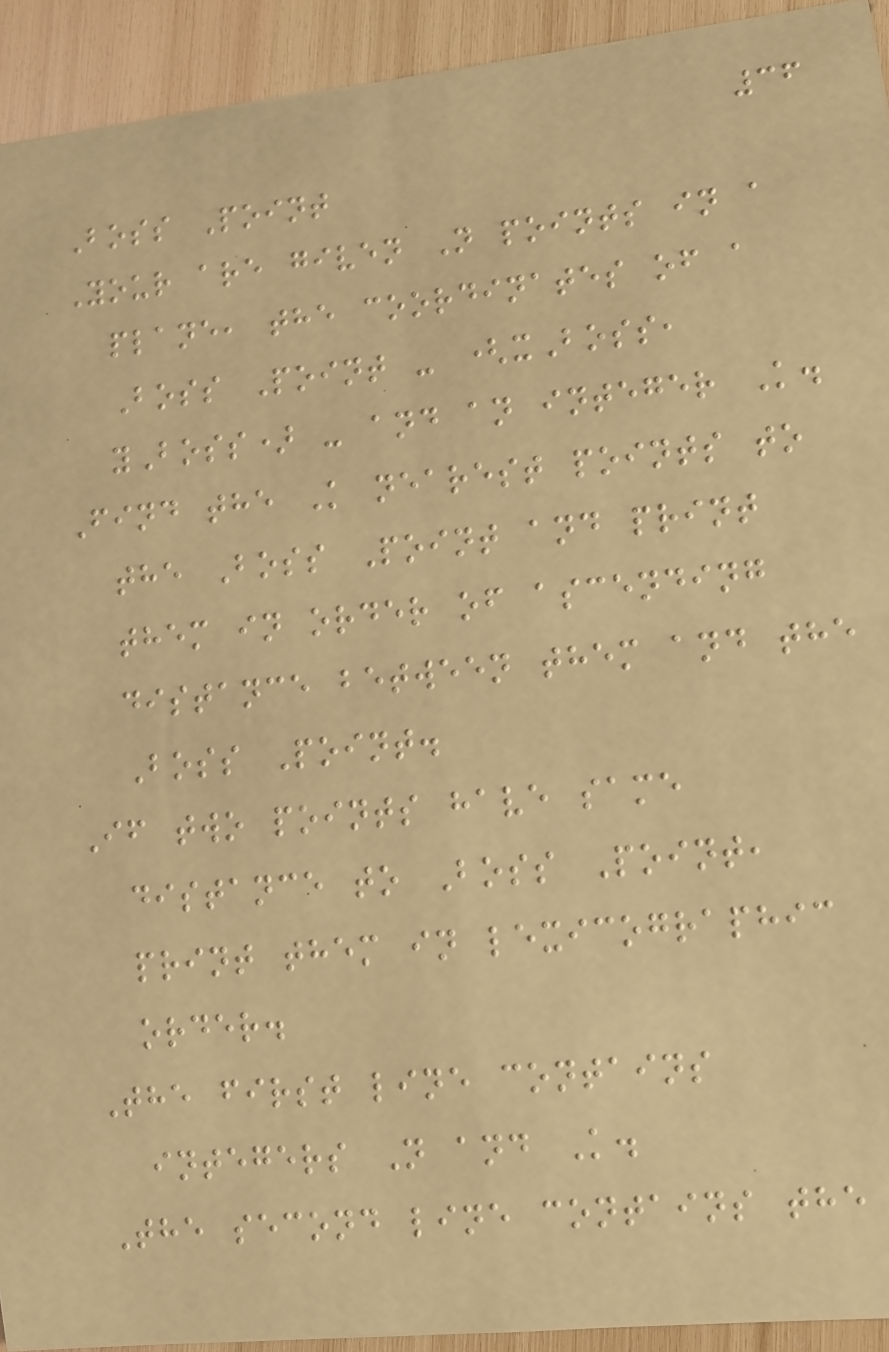36
Boss Point
Your are given N points in a
plane, the coordinates of a
Boss Point - (xBoss,
yBoss) - and an integer K.
Find the K nearest points to
the Boss Point and print
them in order of ascending
distance between them and the
Boss Point.
If two points have same
distance to Boss Point,
print them in lexicographic
order.
The first line contains
integers N and K.
The second line contains the
